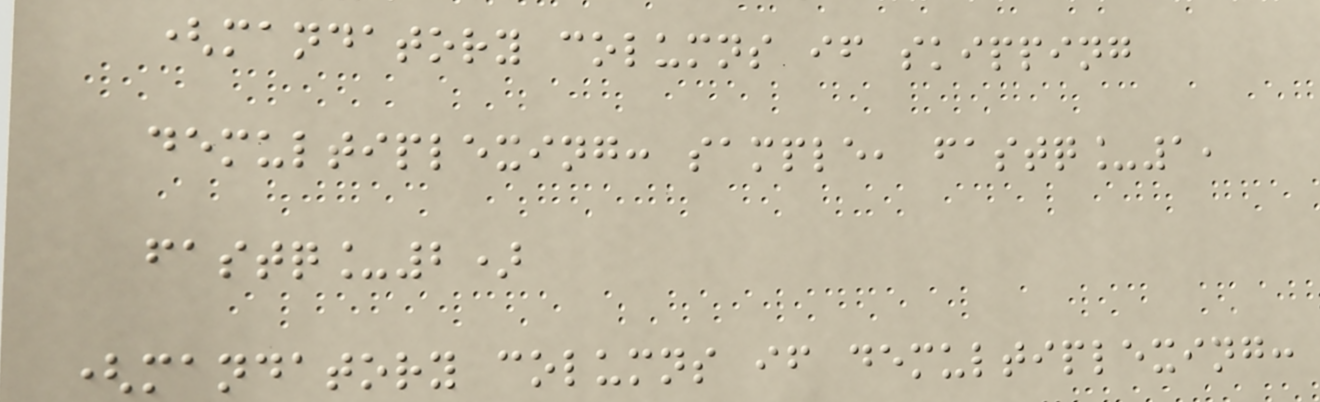(mandatory columns if skipping
demultiplexing: sample, fastq_1,
fastq_2)
(mandatory columns if demultiplexing:
